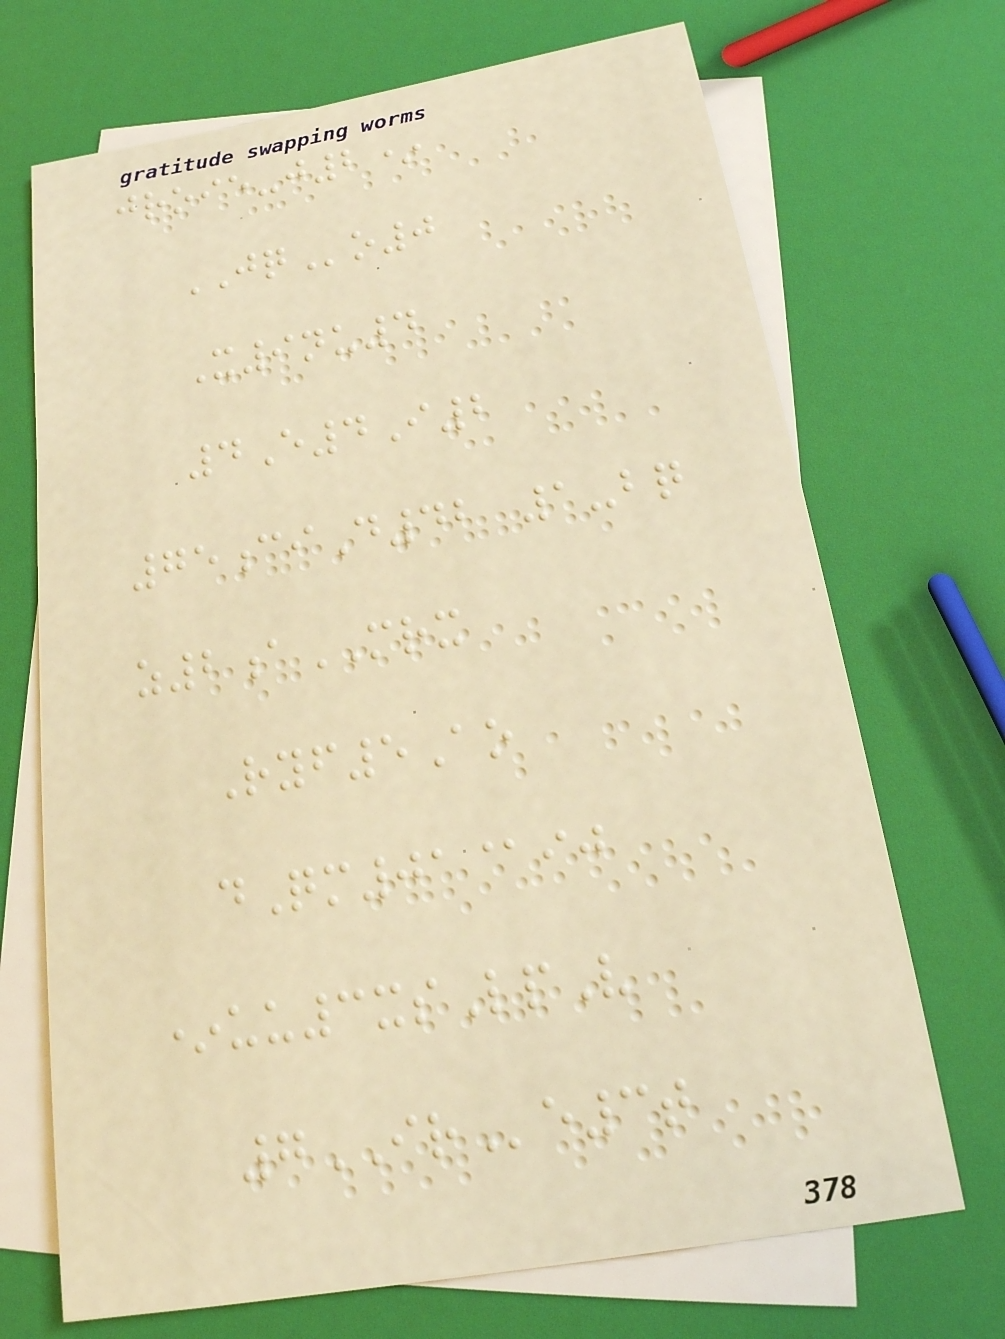jroie-j2*
JQo0
X9nu4
4E4I2
75ciD42 1-bq
z2aMRX
Ryf5Ao
dQm01@ij
*uu3xsLpV
7IRe3t
